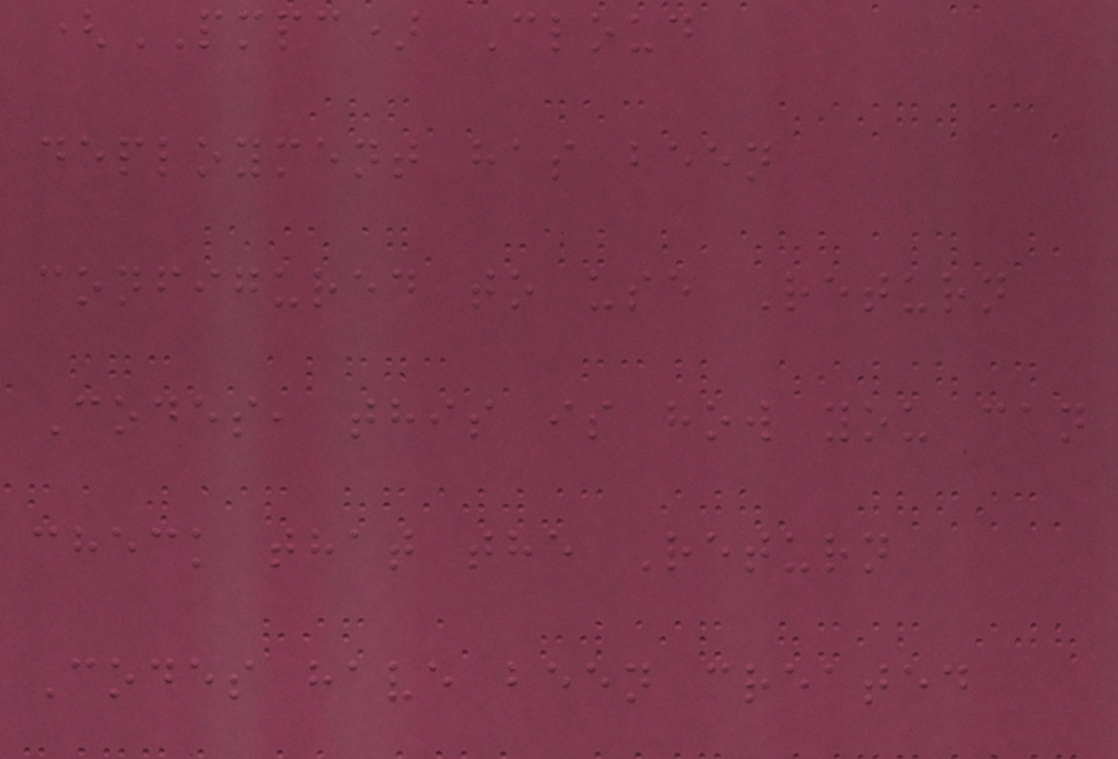(PMPC) Cloud
deployment has been
configured to use Return
Codes, this is how you can
check that the Return
Codes have been created
